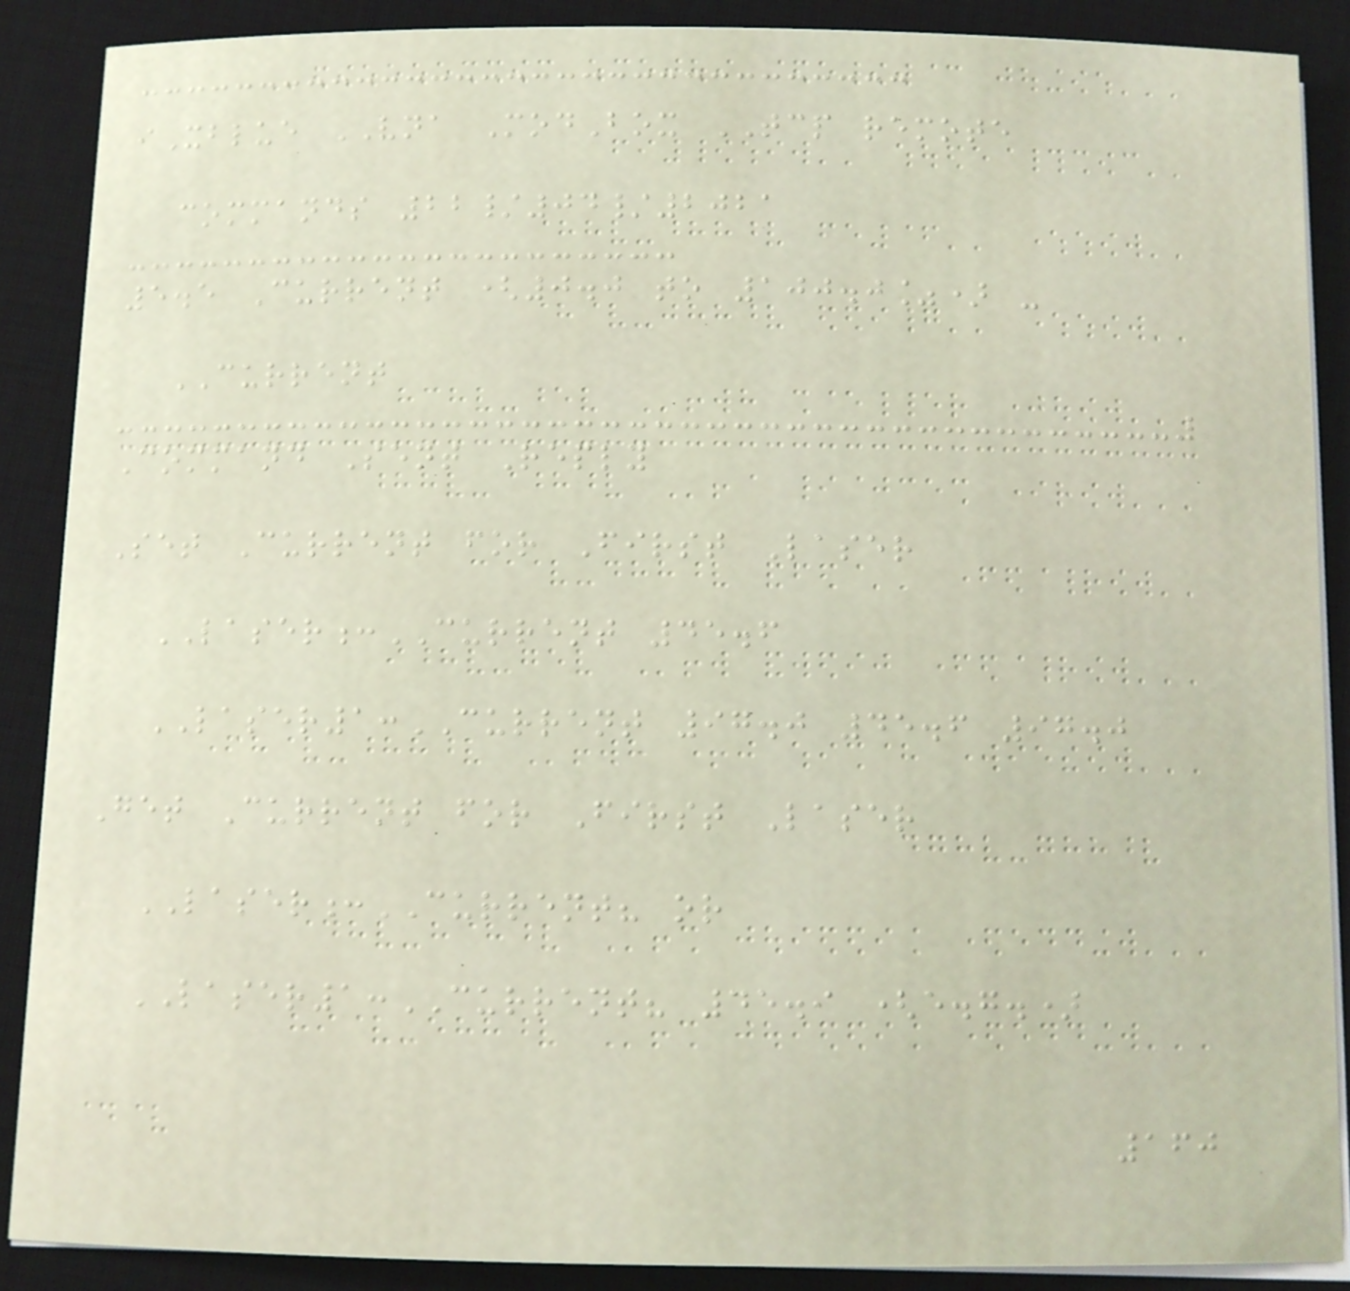iXblue VNA ModBox TCP remote
commands 22/04/2021
5.5 Current (0.0 to 100.0%) -
CURRENT
Command Sent Reply
Set Current for First Laser
LASER:CURRENT 45.6
LASER1:CURRENT 97.0 45.6 97.0
Get Current for First Laser
LASER:CURRENT? or
LASER1:CURRENT? 45.9 (e.g.)
160
